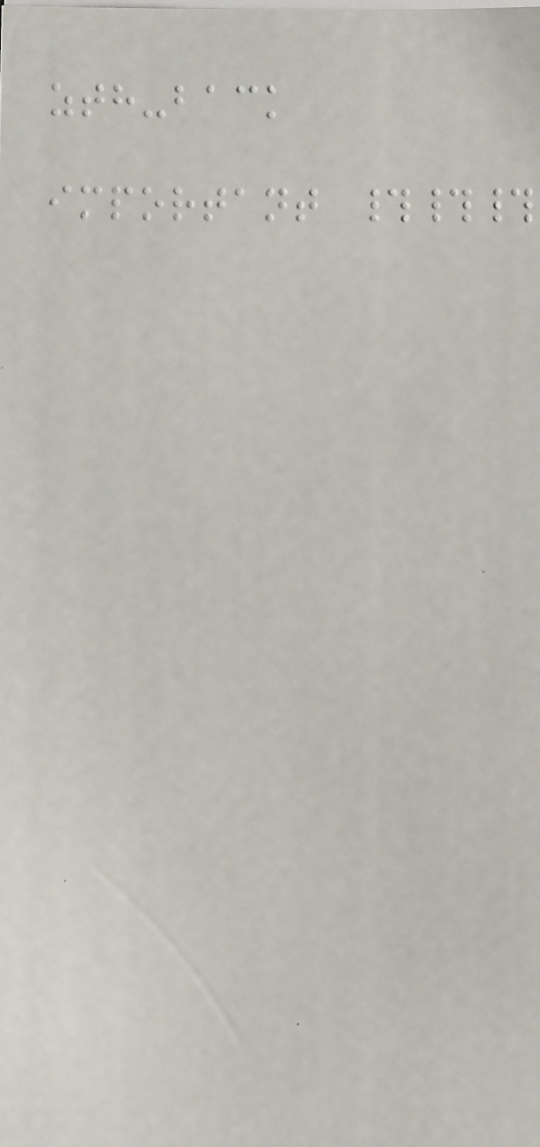zth-back
important ###
